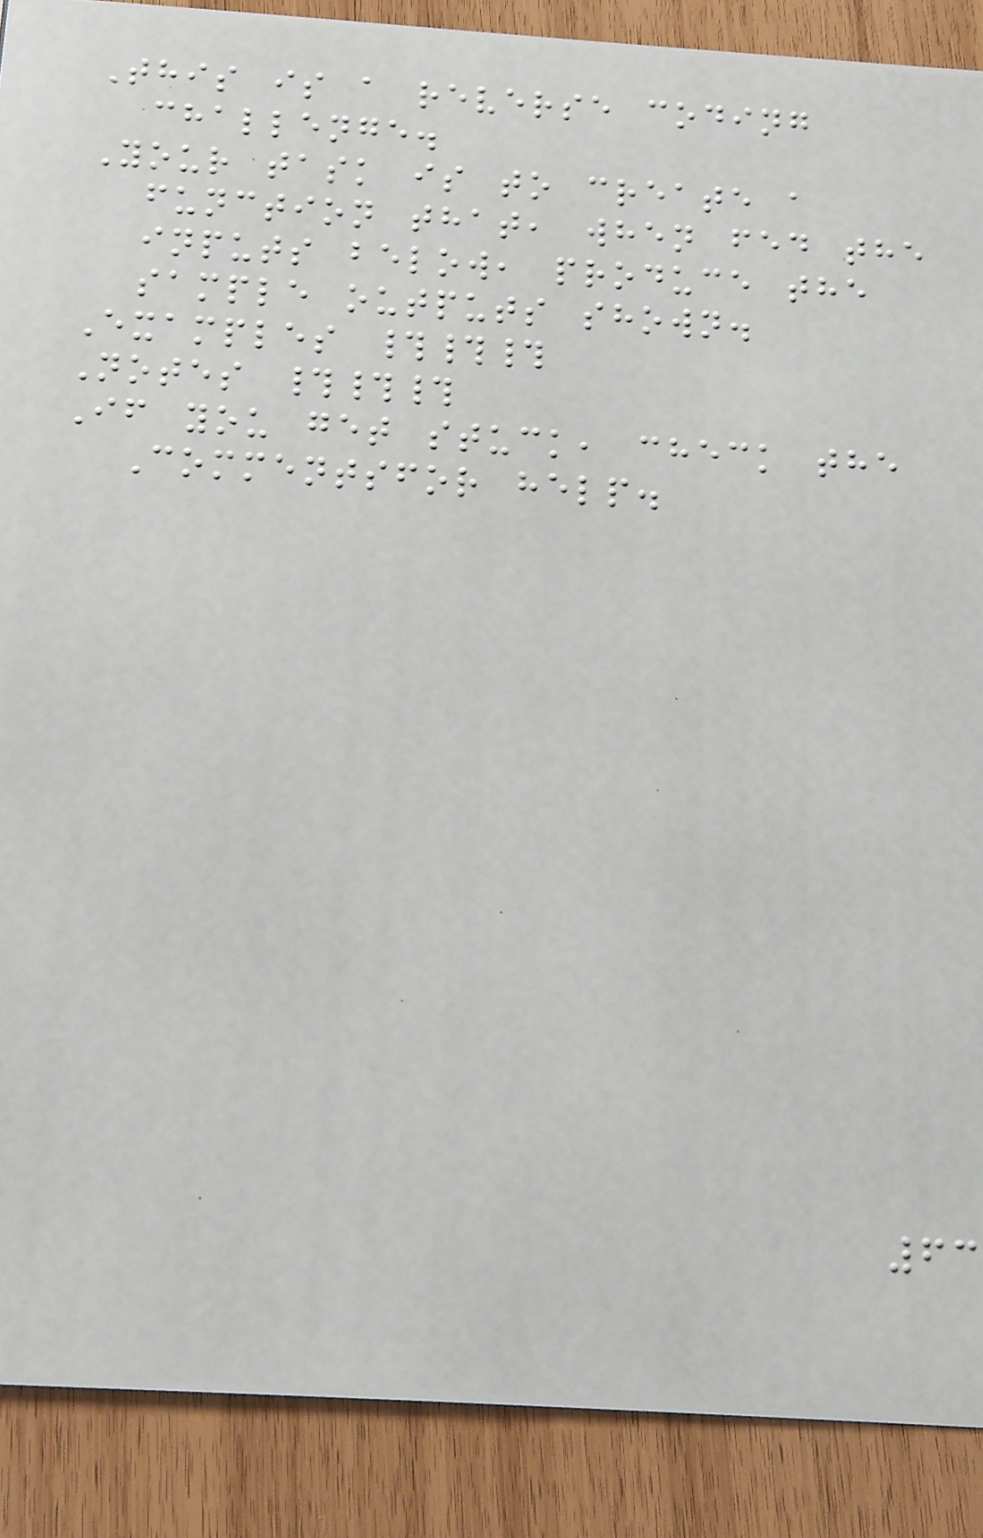This is a reverse coding
challenge.
Your task is to create a
function that, when fed the
inputs below, produce the
sample outputs shown.
Examples ###
Notes ###
If you get stuck, check the
Commentsfor help.
63
